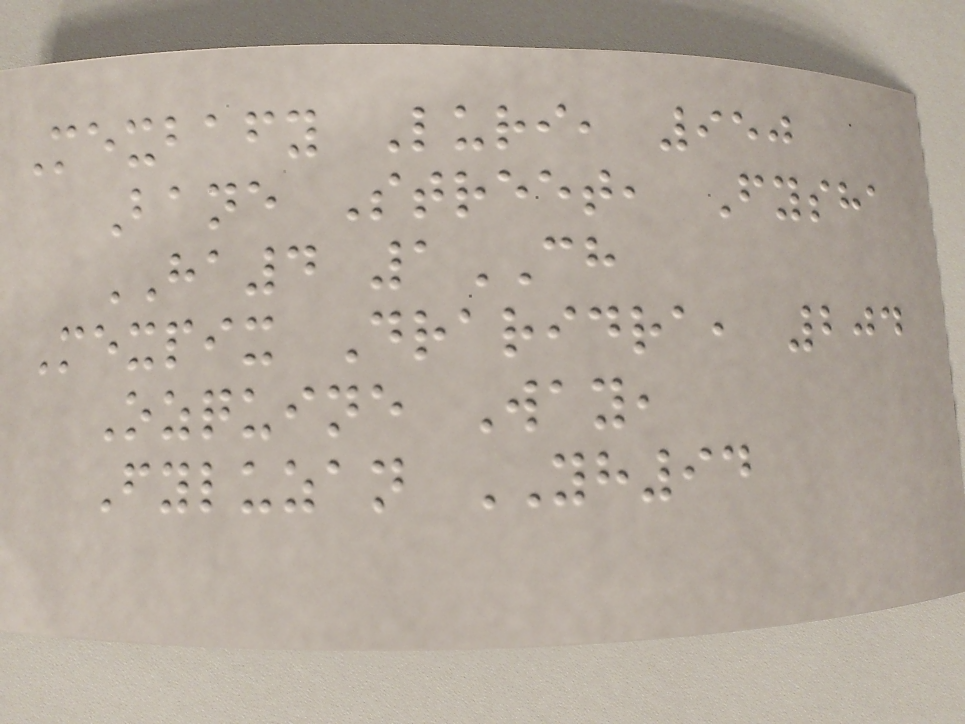Mexbafy Luri, 950
Bane Street, Fysha
HA4 1CH
Mexpix Draridra, 204
Ozquine Way,
Fyluzan YH94
